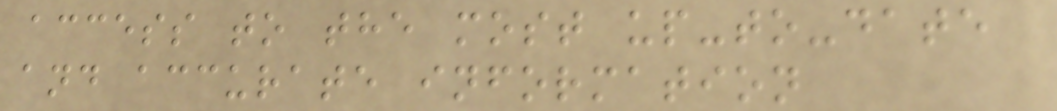access to the most up-to-date
and accurate information
